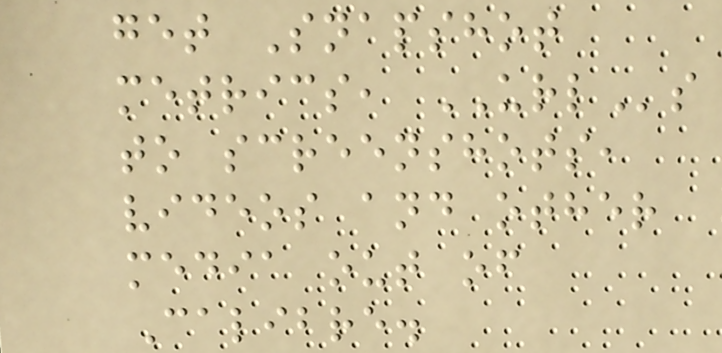get Snapshot
metrics, URLs
to screenshots,
videos and other
media out of
Calibre.
